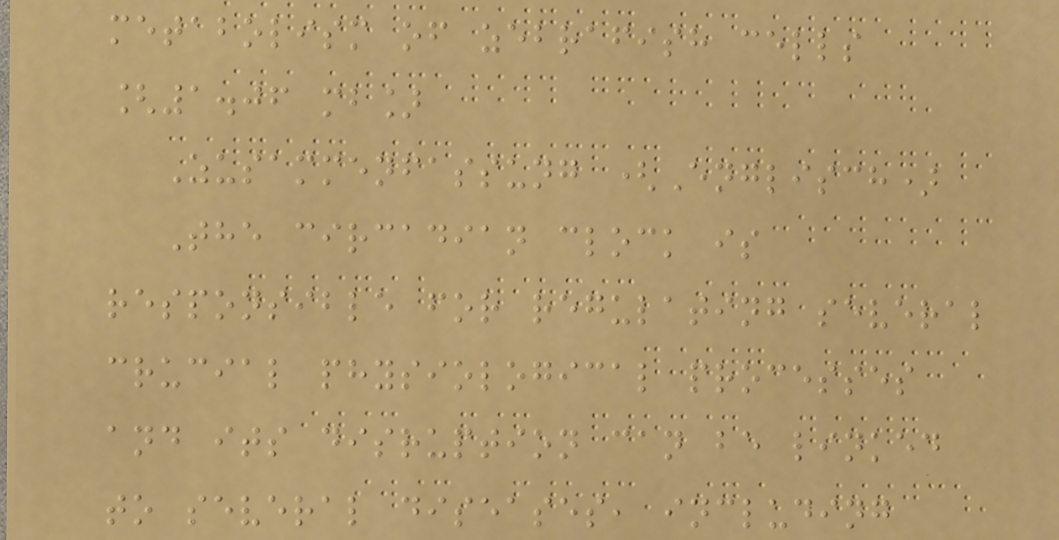metabolism of zebrafish cells
[1.06 mb]
Zusammenfassung (Englisch)
The circadian clock is
responsible for regulating several
crucial physiological processes
and its disruption can be linked
to several diseases, including
